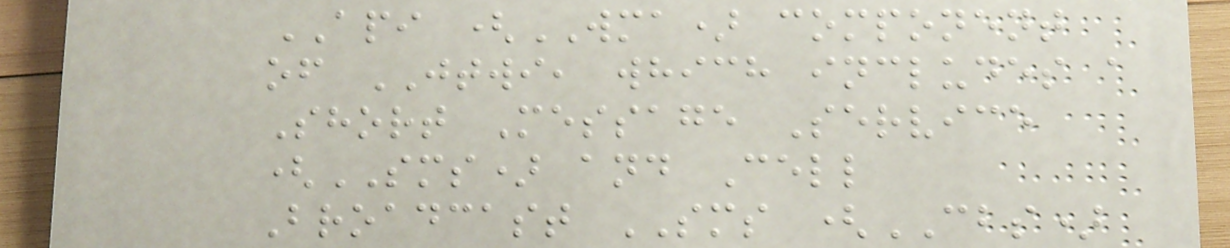API (WMA) component
of JTWI, which includes a
Short Message Service
(SMS) and Cell
Broadcast SMS (CBS)
